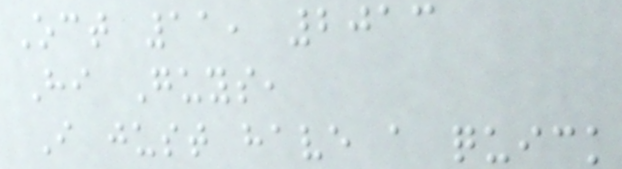Oct 11, 2013
Hi Guys,
I just have a quick
